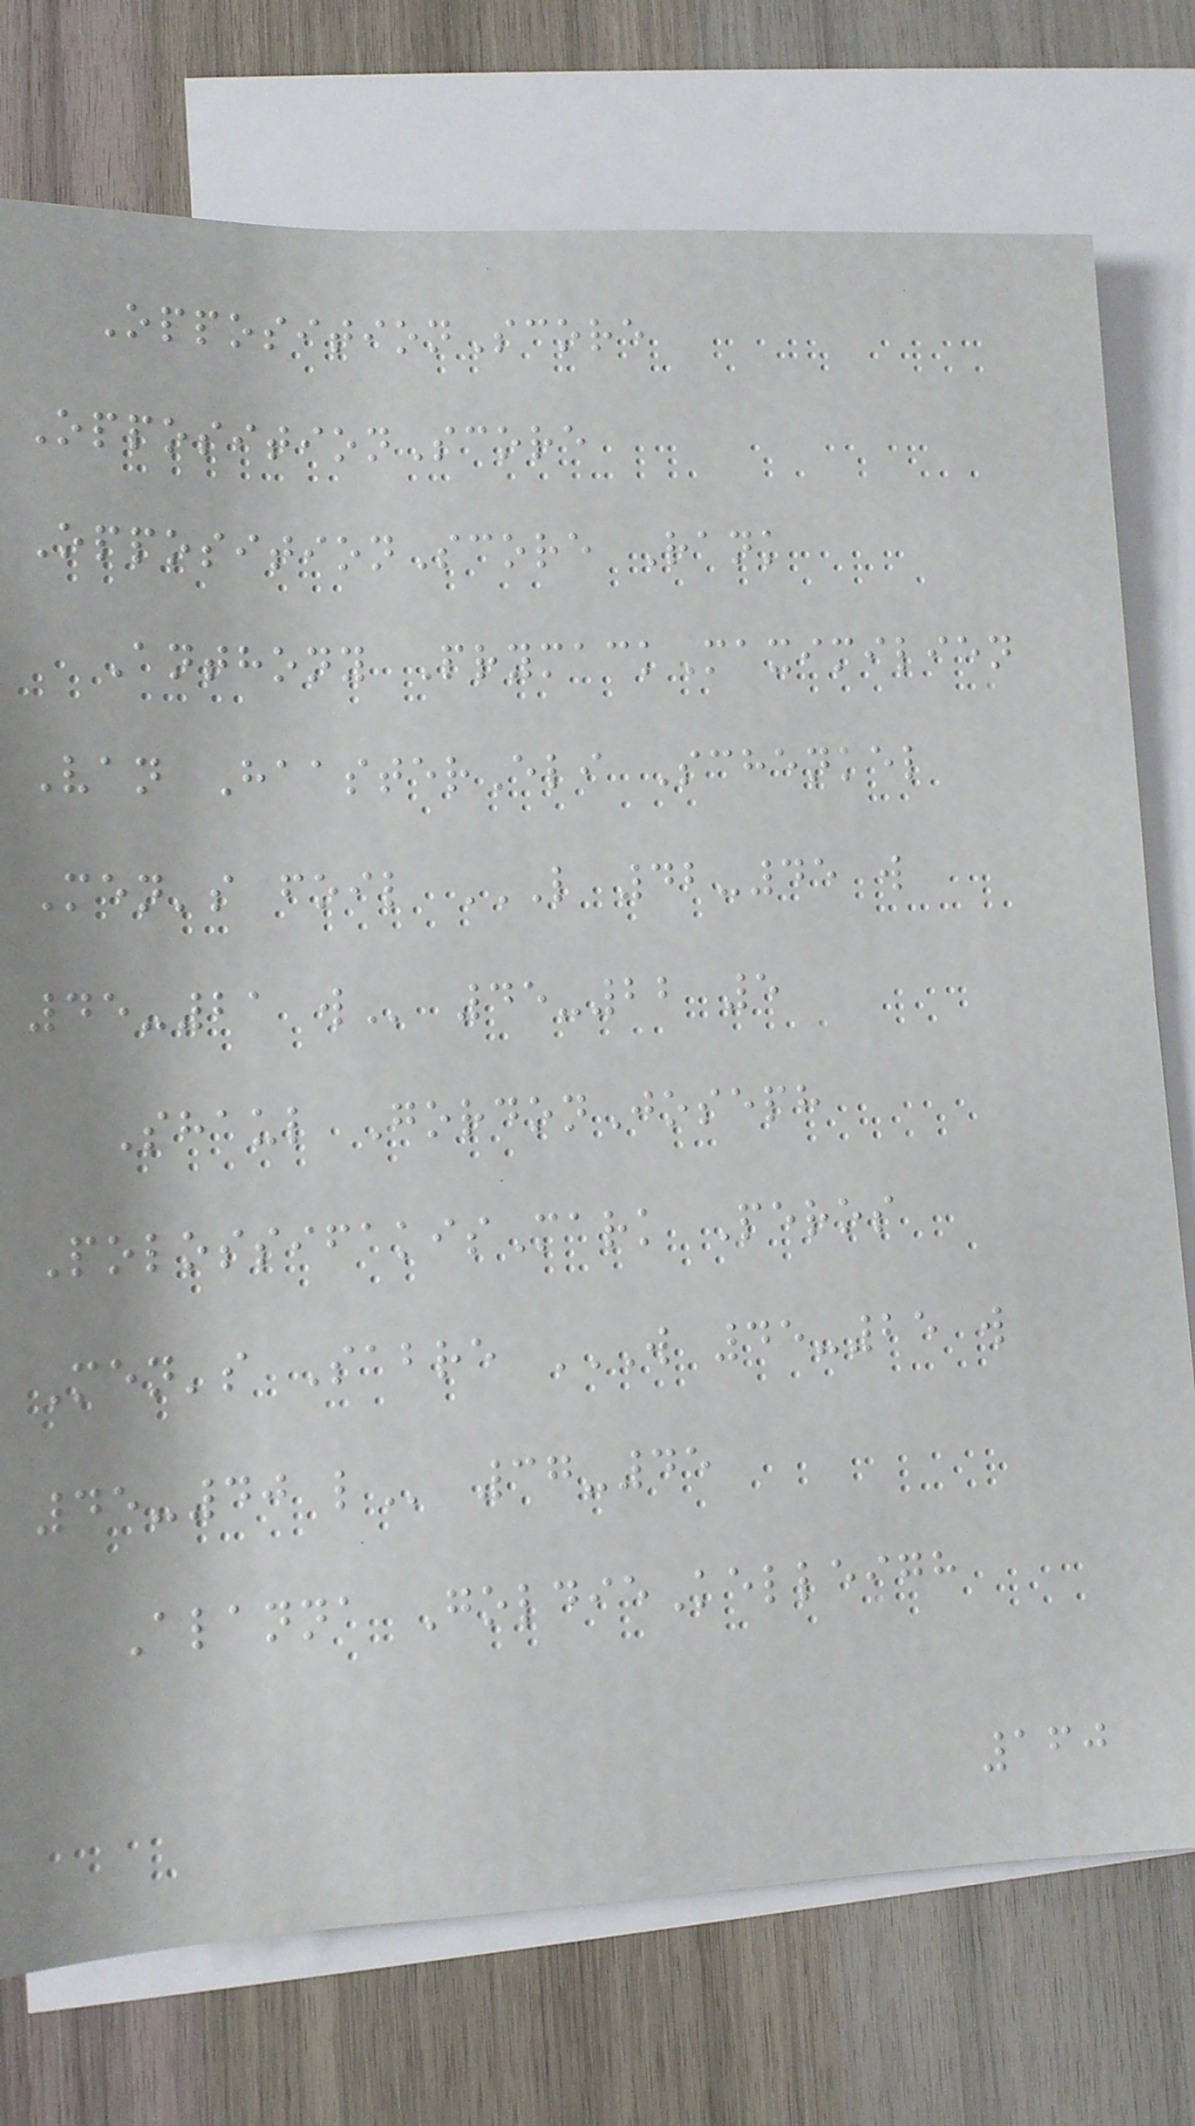OppositionScore
OppositionScore
OppositionScore Rank
Anthony PrymackMaximilien
Van HaasterEli Schenkel
Men's foil L 42-45 W
45-21 W 45-22 5
Shaul GordonJoseph
PolossifakisMark Peros
Men's Sabre W 45-25 W
45-40 L 37-45
Alanna GoldieKelleigh
160
